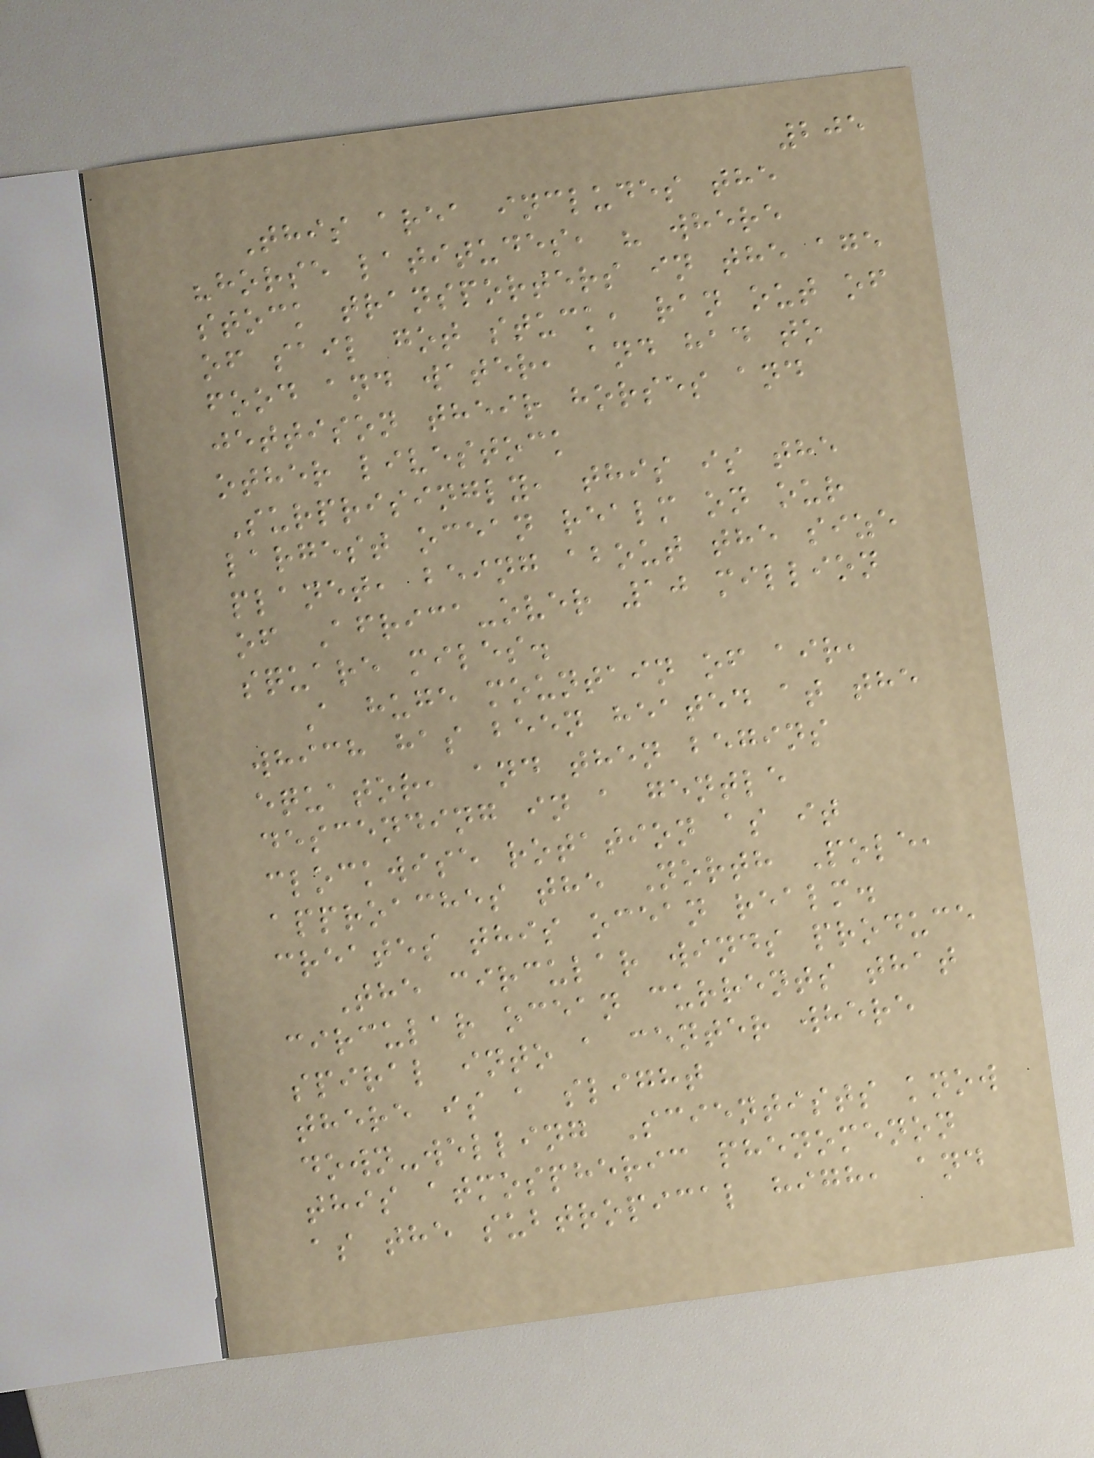205
This area includes the
"horse latitudes, " where
stock transporters in the age
of sail got stuck, ran out of
food and water, and had to
jettison their horses and
other livestock
Surprisingly, this is the
largest ocean realm on our
planet, being about the size
of Africa-over 10 million
square miles.
A huge mountain of air,
which has been heated at the
equator, and then begins
descending in a gentle
clockwise rotation as it
approaches the North Pole,
creates this ocean realm.
The circular winds produce
circular ocean currents that
spiral into a center where
there is a slight
down-welling Scientists know
this atmospheric phenomenon
as the subtropical high, and
